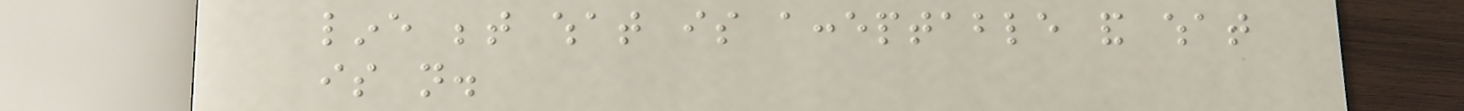line between what is acceptable and what
is not.
